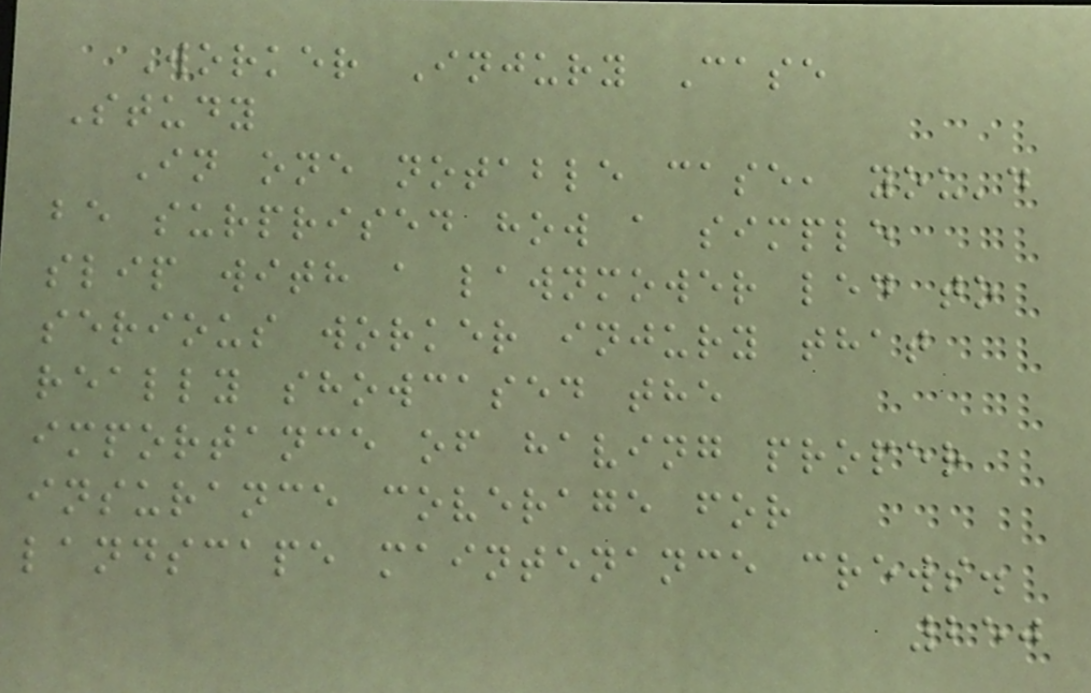Worker Injury Case
Study
In one notable case, you'd
be surprised how a simple
slip with a lawnmower led to
serious worker injury that
really showcased the
importance of having proper
insurance coverage for
landscape maintenance crews.
250
